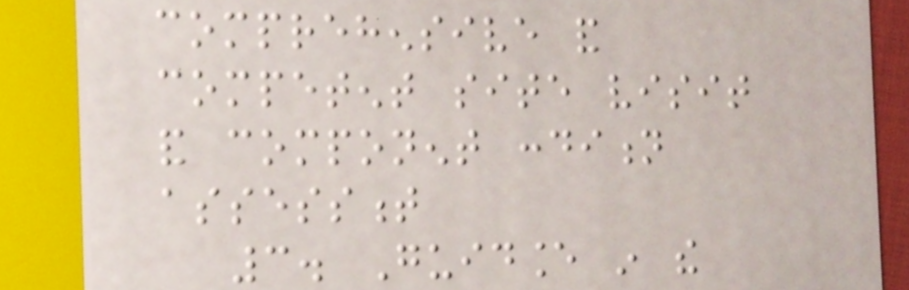comprehensive and
competent site visit
and component condition
assessment
3. Guidance in the
